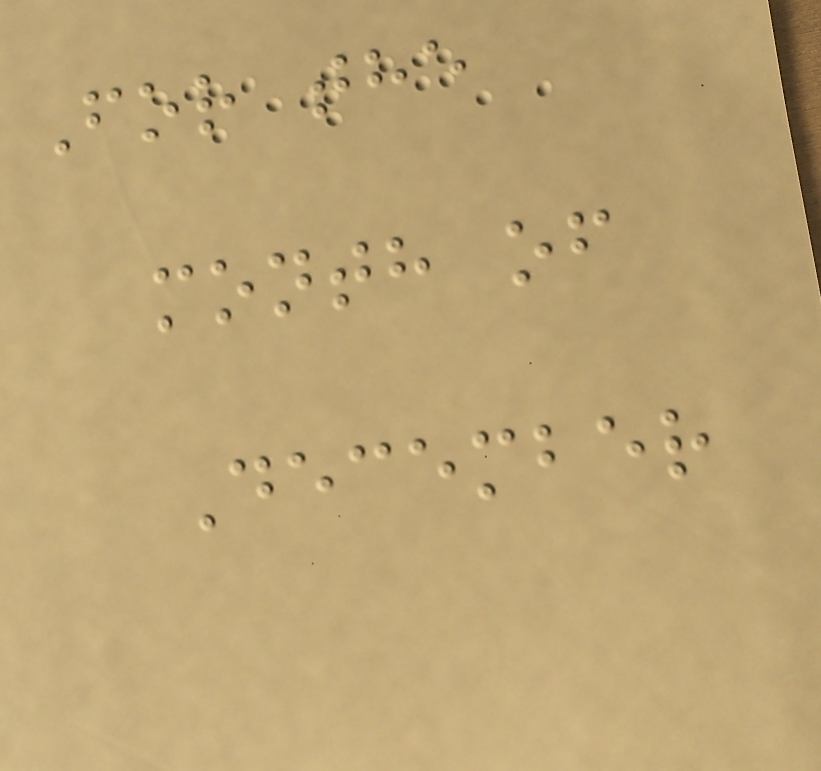For the
month of
December
